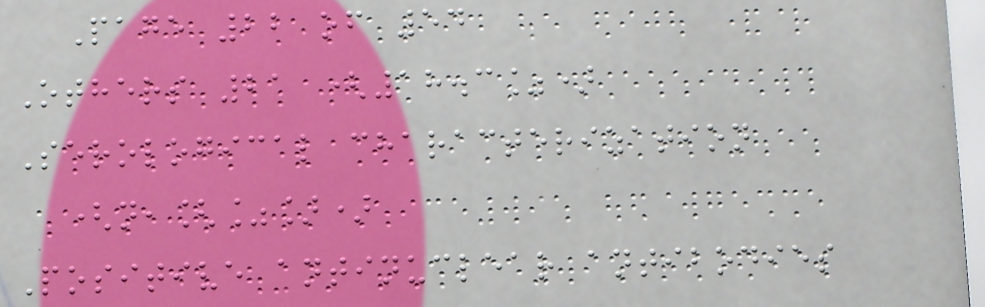Page 22 of 54
Others 21 (18.3%)
Serological characterization
(n,[%])
Positive antinuclear antibodies
